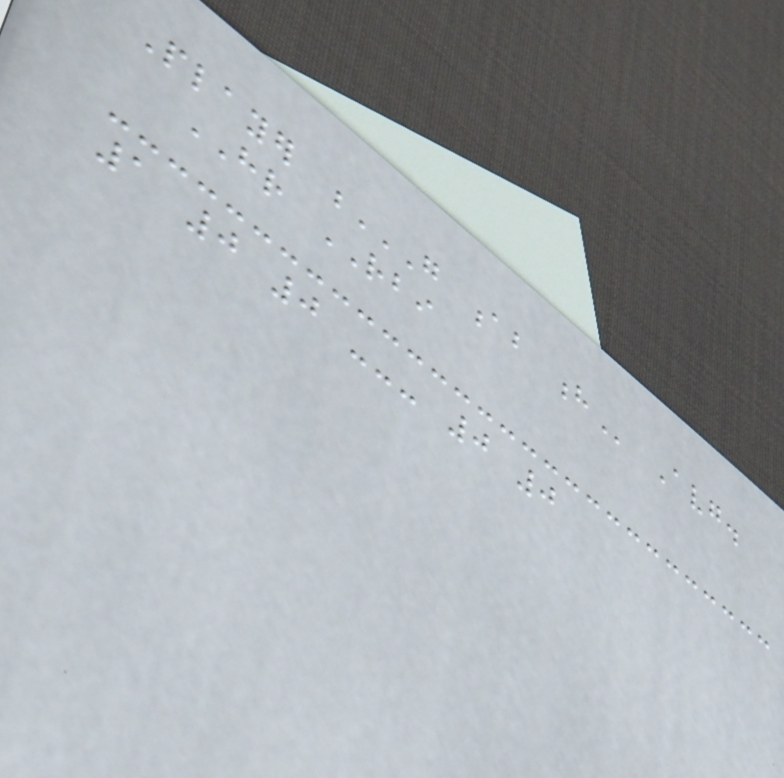Player G AB H Avg.
HR RBI
1 0 0 --- 0 0
